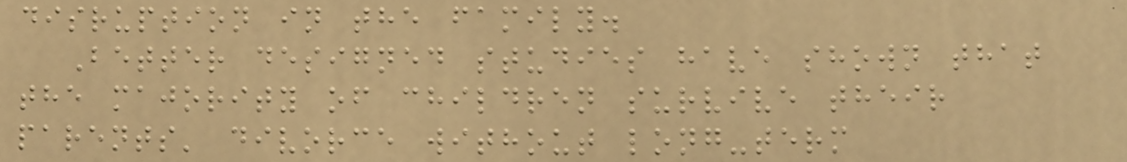disruption in the family.
Better designed studies have shown that
the majority of children survive their
parents' divorce without long-term
